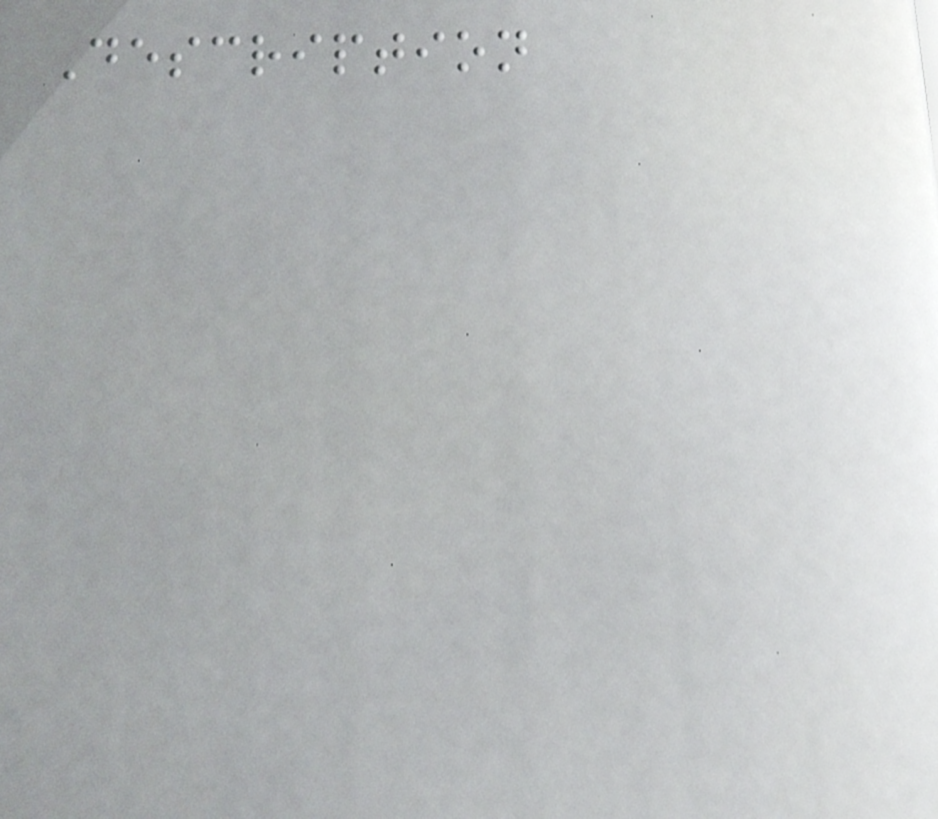Description
